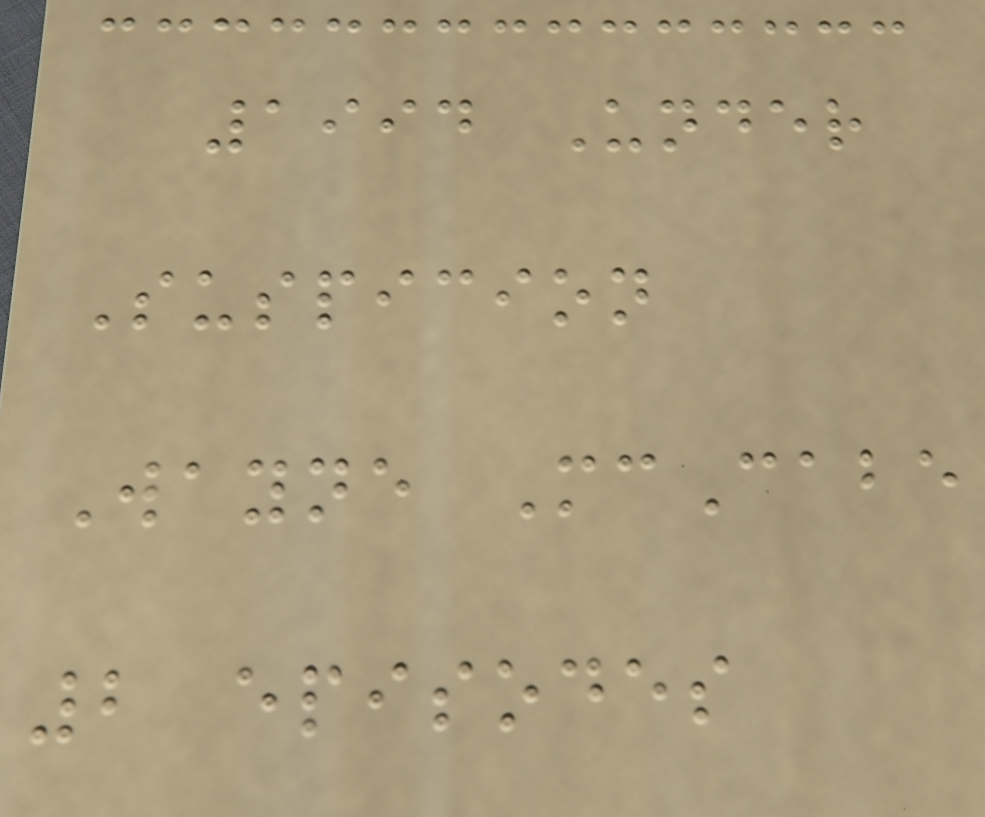1994 Under
Suspicion
Wayne McCabe
2 episodes
